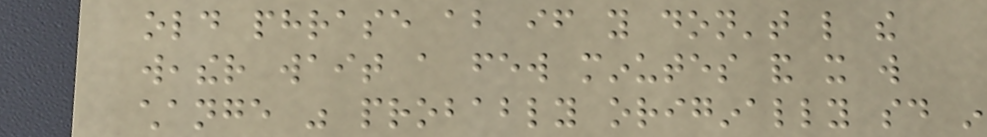old phrase about if you don't like the
weather wait a few minutes and it will
change was probably originally said in
